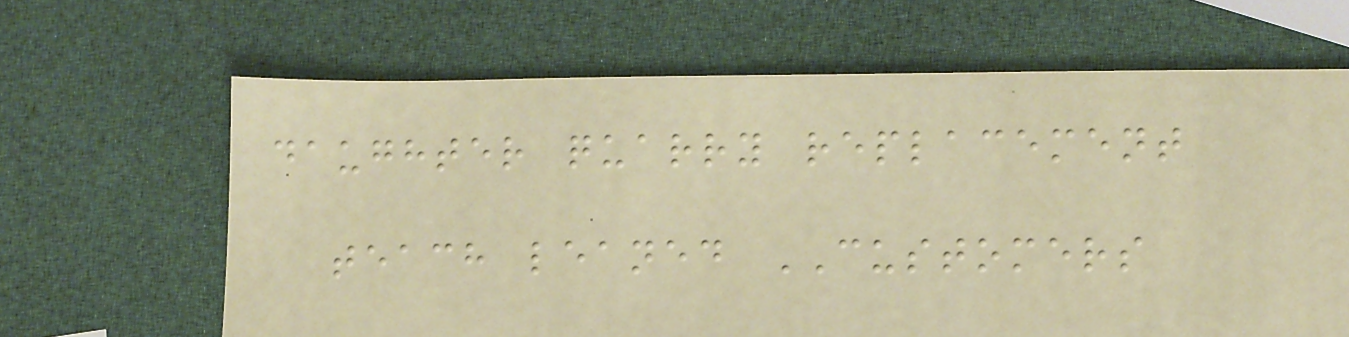daughter quarry replacement
teach leaned CUSTOMERS
